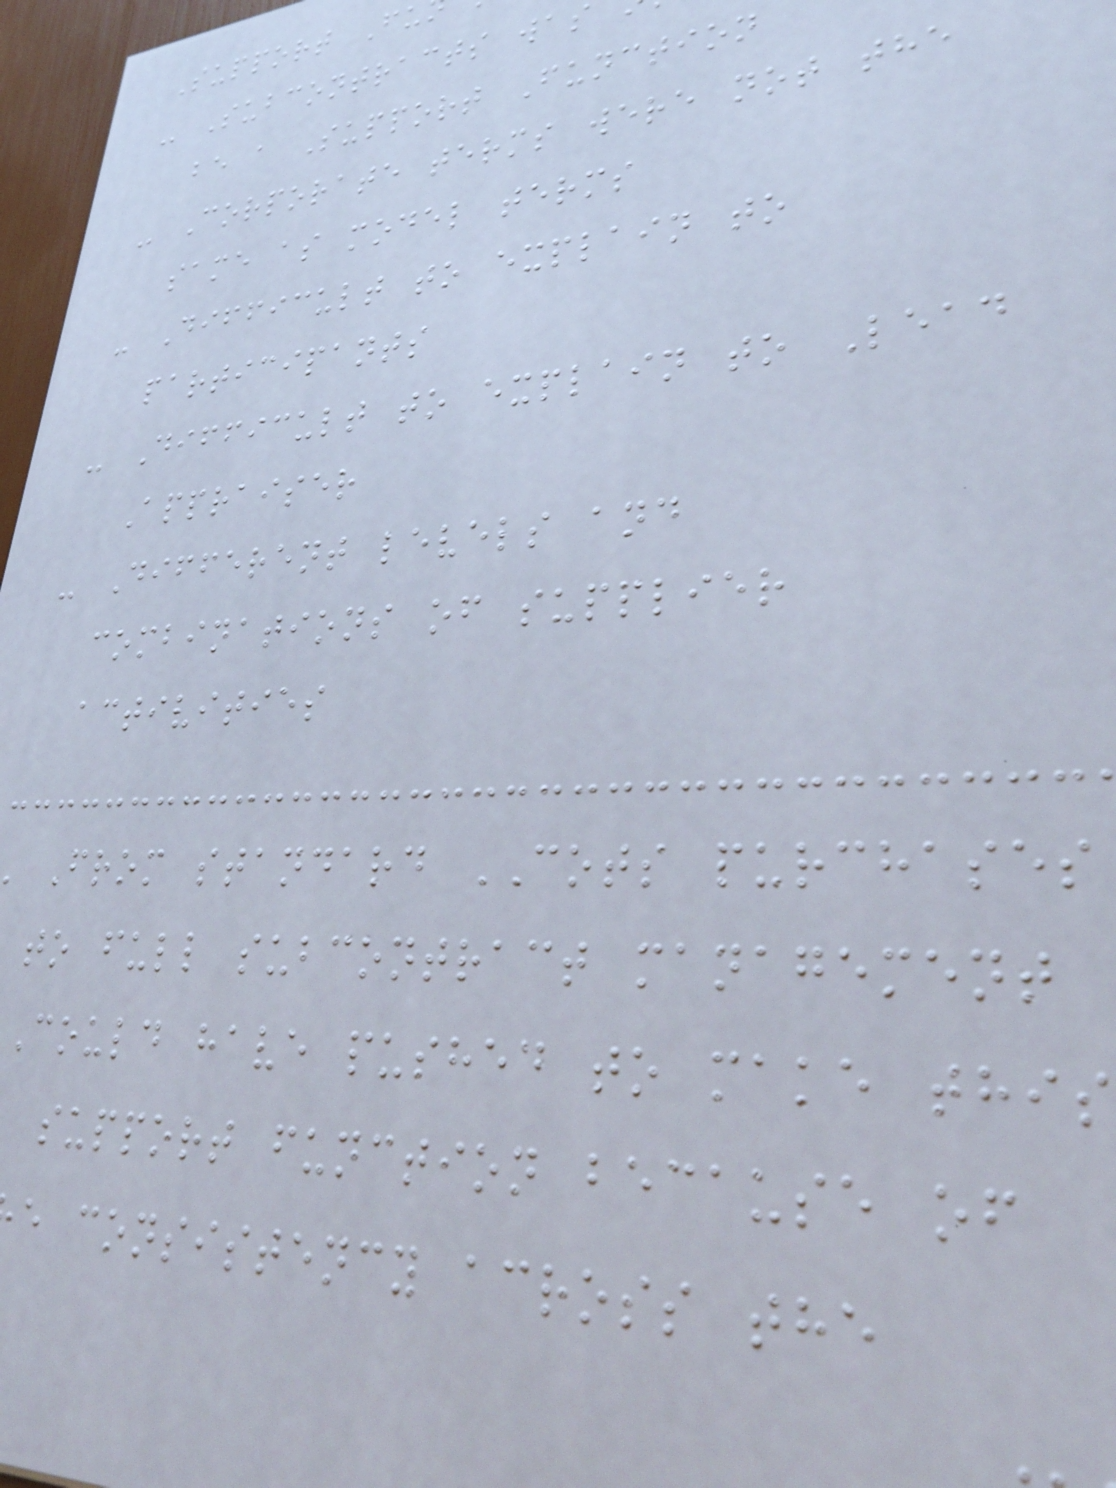Support Fu
- Subcontracts was
be a Support Function
- Corporate terms were not the
same as model terms
- Difficult to explain to
participants
- Difficult to explain to Lead
Appraiser
- Different levels and
combinations of supplier
activities
From standard COTS purchases
to full subcontract management
Could have pushed to make this
support function because of
e consistency across the
